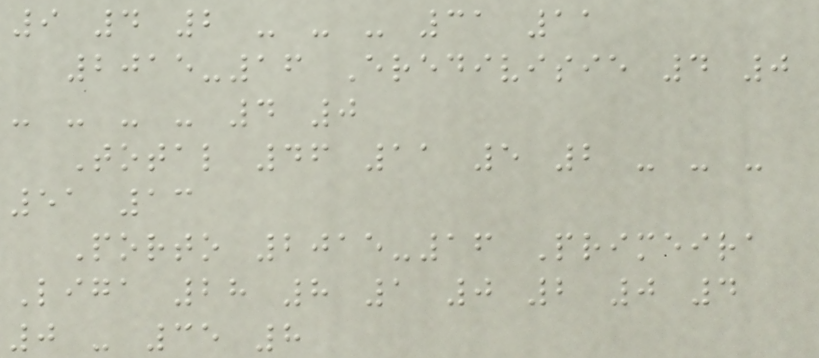9 4 2 - - - 31 11
2015-16 Eredivisie 4 0
- - - - 4 0
Total 46 11 5 2 - - -
51 13
Porto 2015-16 Primeira
Liga 28 8 1 0 2 0 4
0 - 35 8
